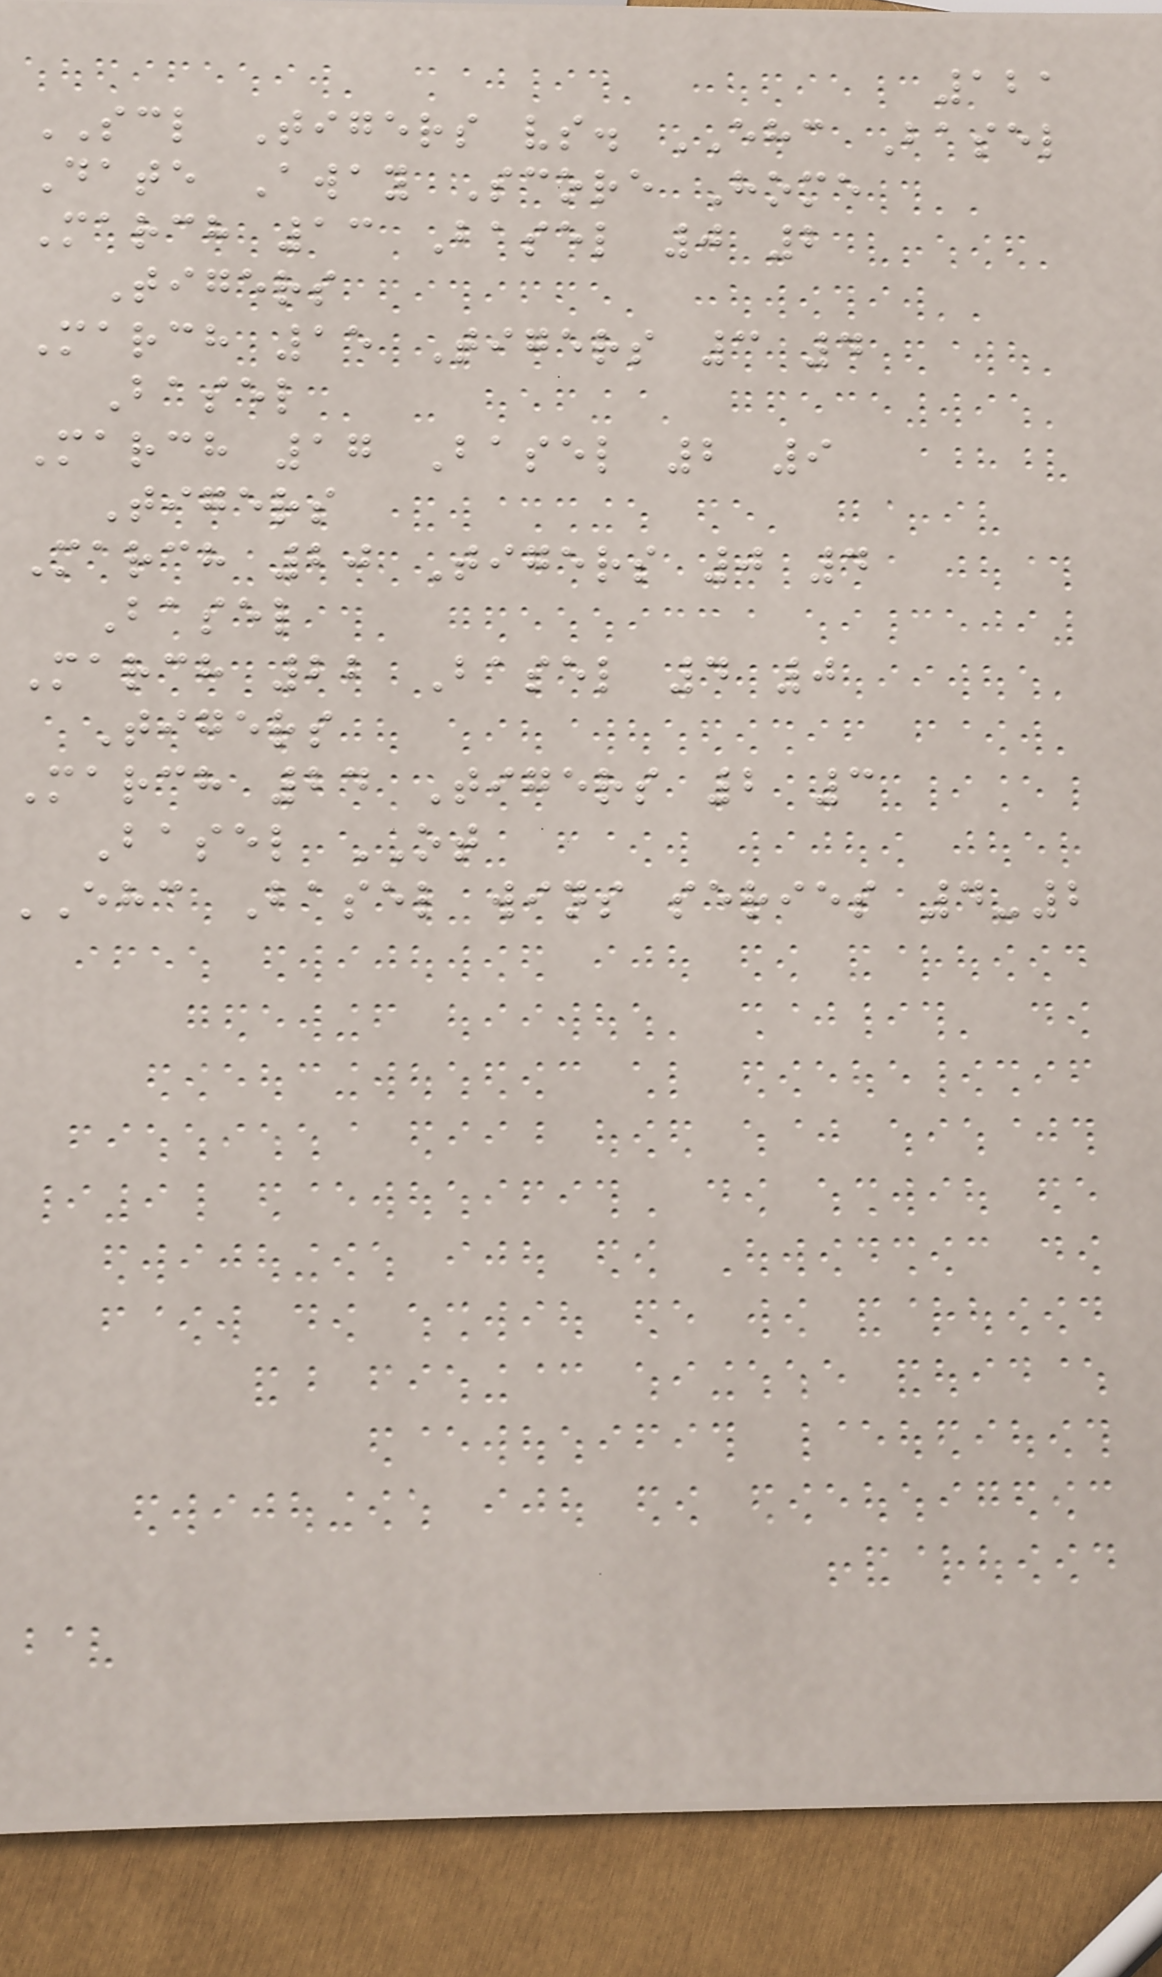121
SCL Tigers vs. EHC Basel
Date Away Score Home
March 13 Basel 0 2
Tigers
March 15 Tigers 3 4
Basel
March 17 Basel 2 9
Tigers
March 20 Tigers 0 4
Basel
March 22 Basel 4 0
Tigers
March 24 Tigers 2 3
Basel OT
EHC Basel wins series 4-2
